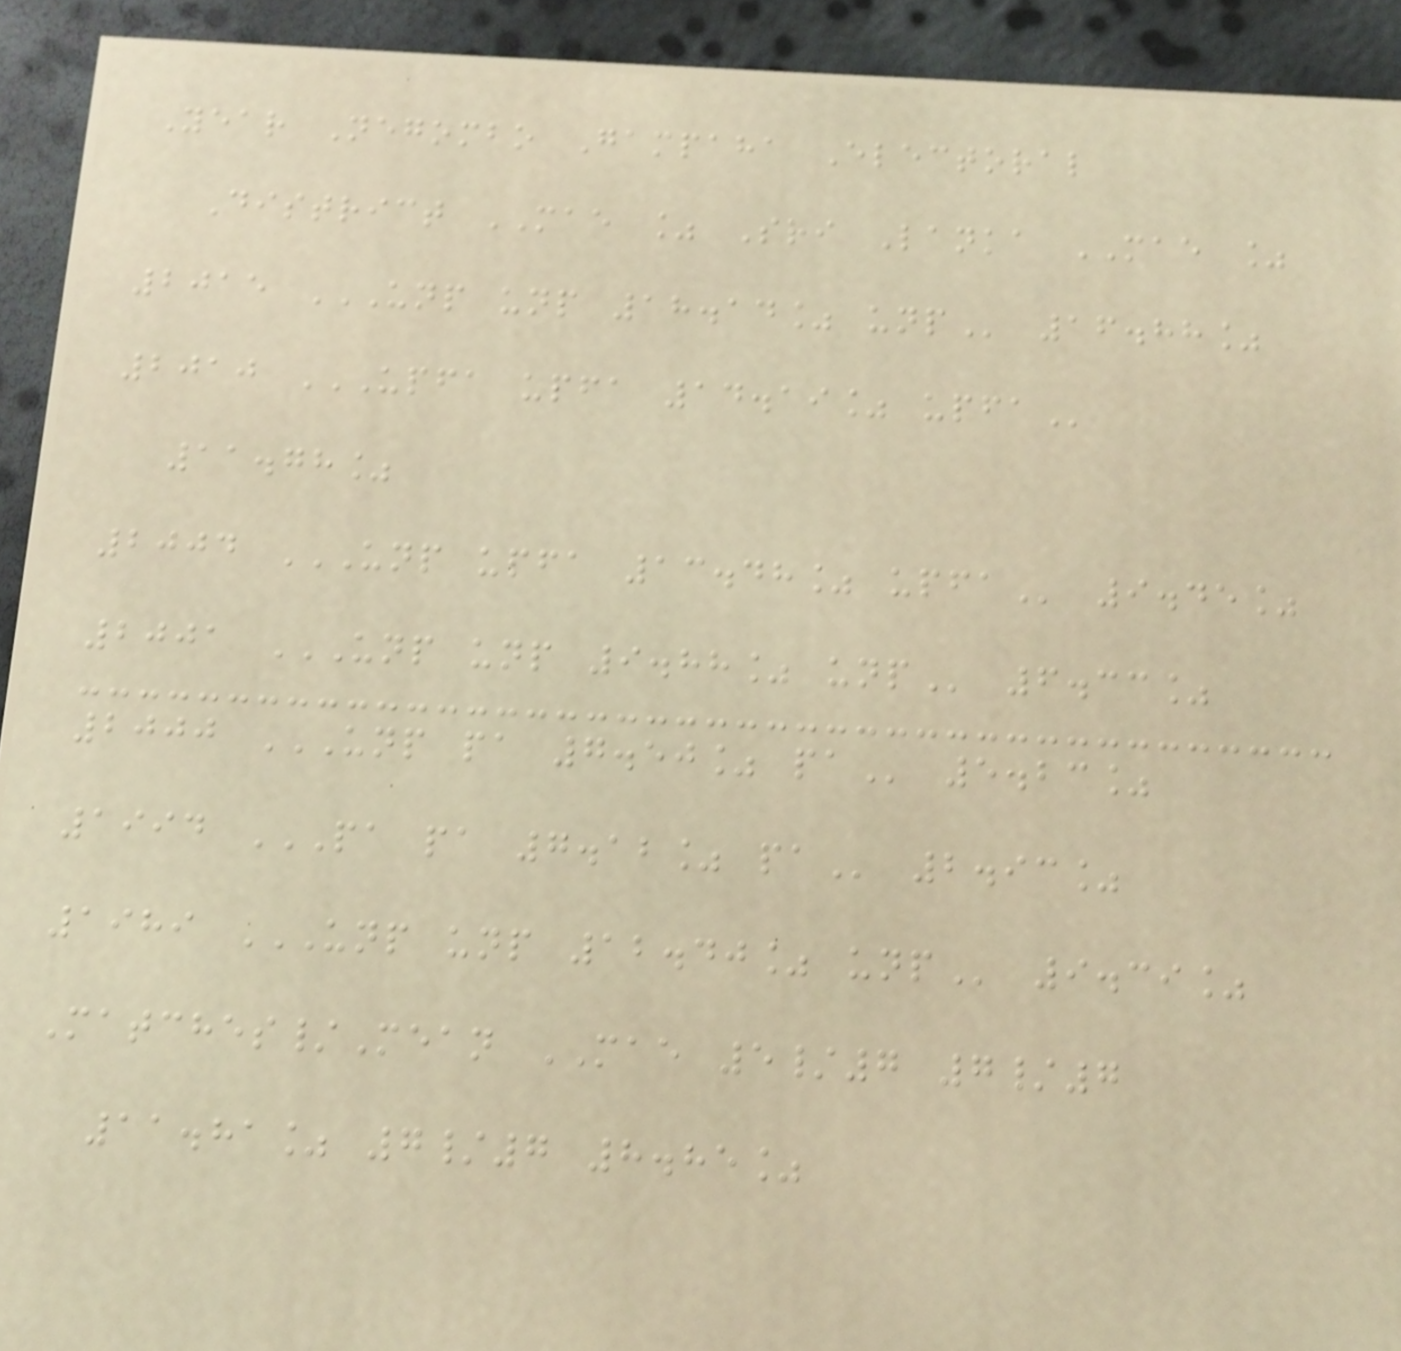Year Negombo Gampaha Electoral
District MAE % Sri Lanka MAE %
2015 UNP UNP 18.14% UNP 16.88%
2010 UPFA UPFA 14.19% UPFA
11.78%
2004 UNP UPFA 13.48% UPFA 9.45%
2001 UNP UNP 9.88% UNP 6.33%
2000 UNP PA 7.50% PA 5.23%
1994 PA PA 7.12% PA 2.93%
1989 UNP UNP 12.40% UNP 9.39%
Matches/Mean MAE 5/7 7/7
11.81% 7/7 8.85%
